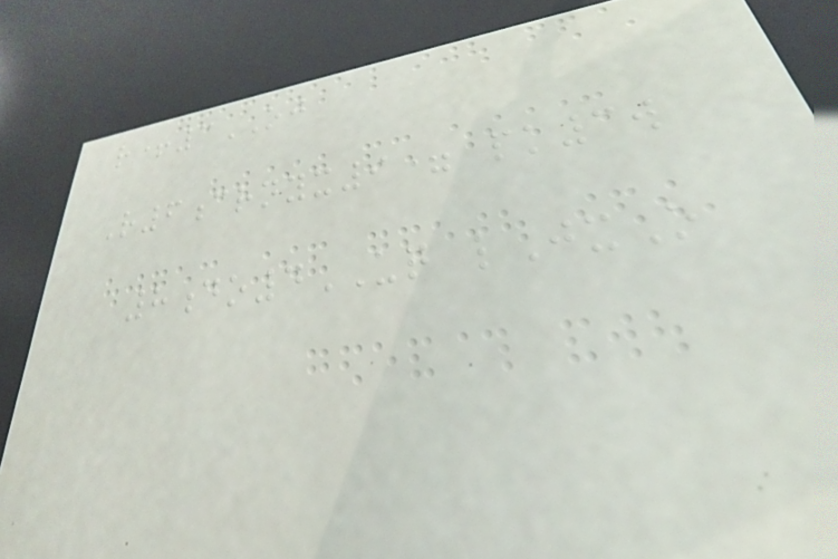r+3OJ
R6crnyx9= pk3w
8do4UQ lJxO
